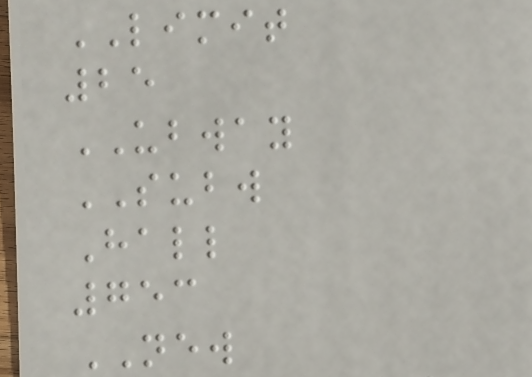LIMIT
25
UBWAY
SUBW
Hall
753
NEW
